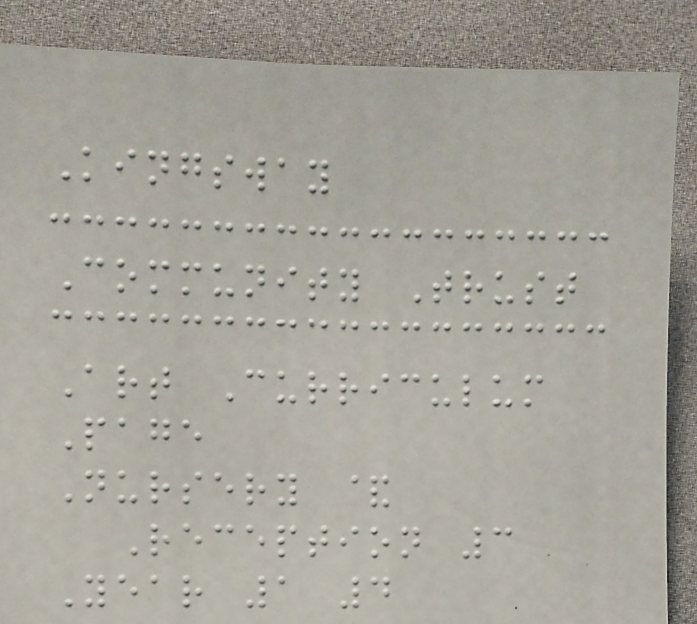Kingsway
Community Trust
Art Curriculum
Page
Nursery &
Reception 3
Year 1 4
